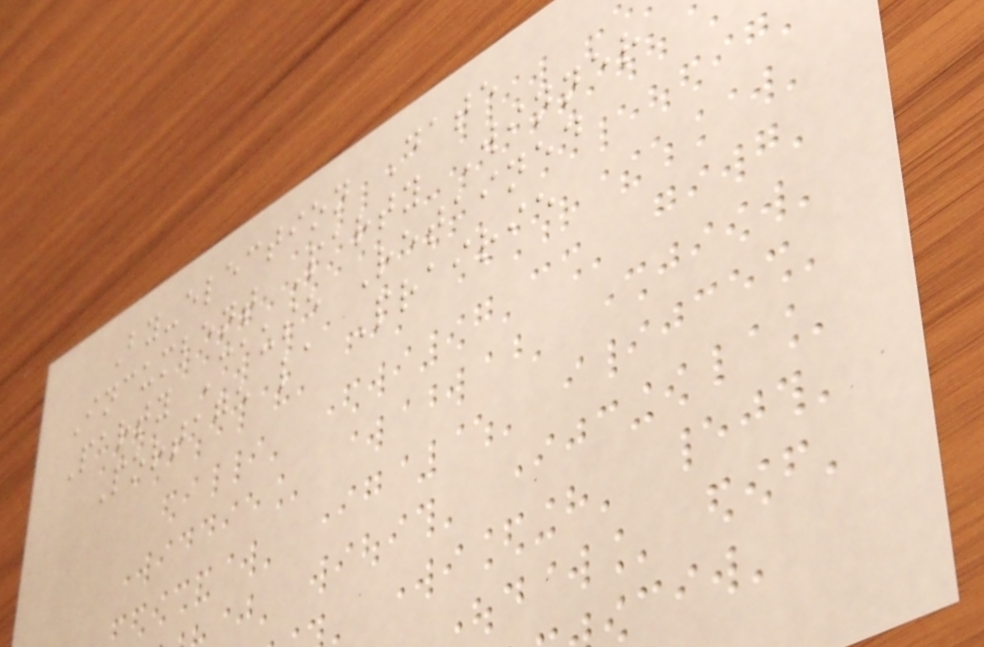By-election Date
Incumbent Party Winner
Party Cause Retained
Portage la Prairie
